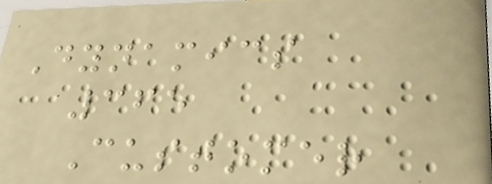Dynamics
365
Customer
